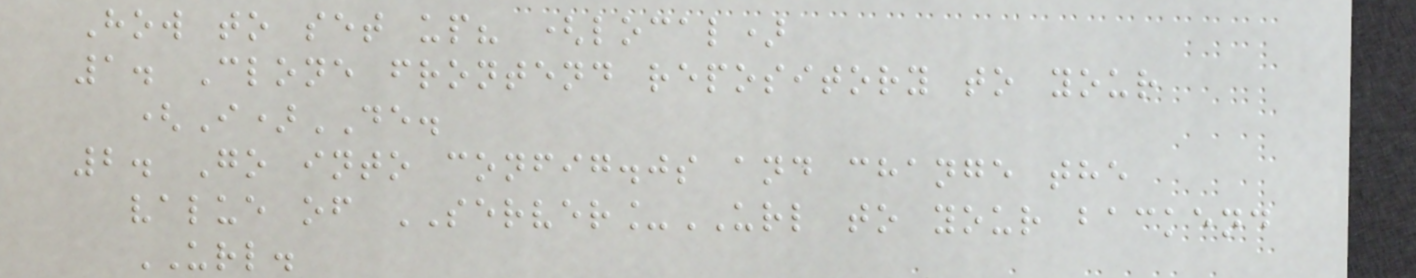How to set up? (local)
1. Clone frontend repository to your
(I)DE.
2. Go into config.js and change the
value of SERVER_URL to your backend
URL.
